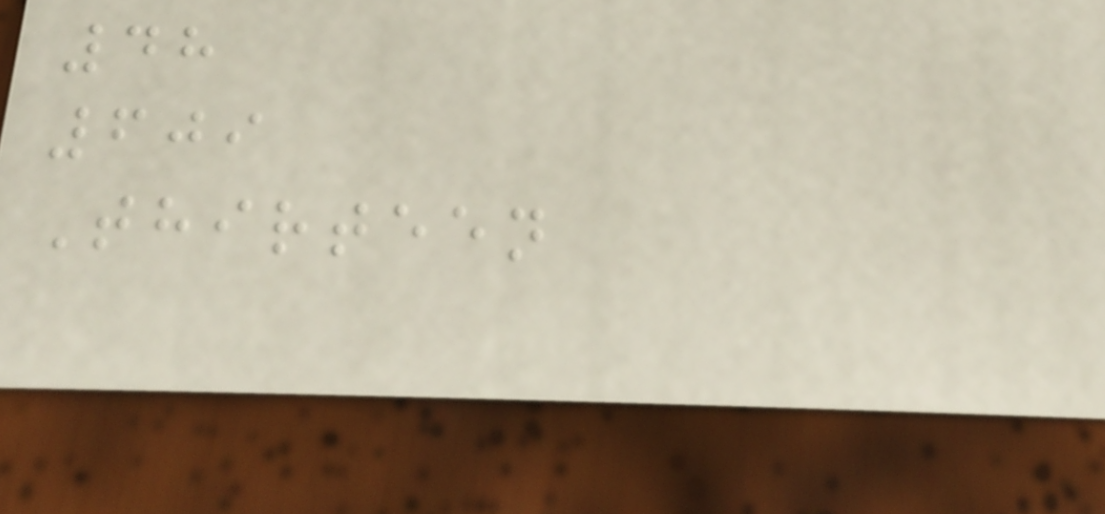48
609
Thirteen
